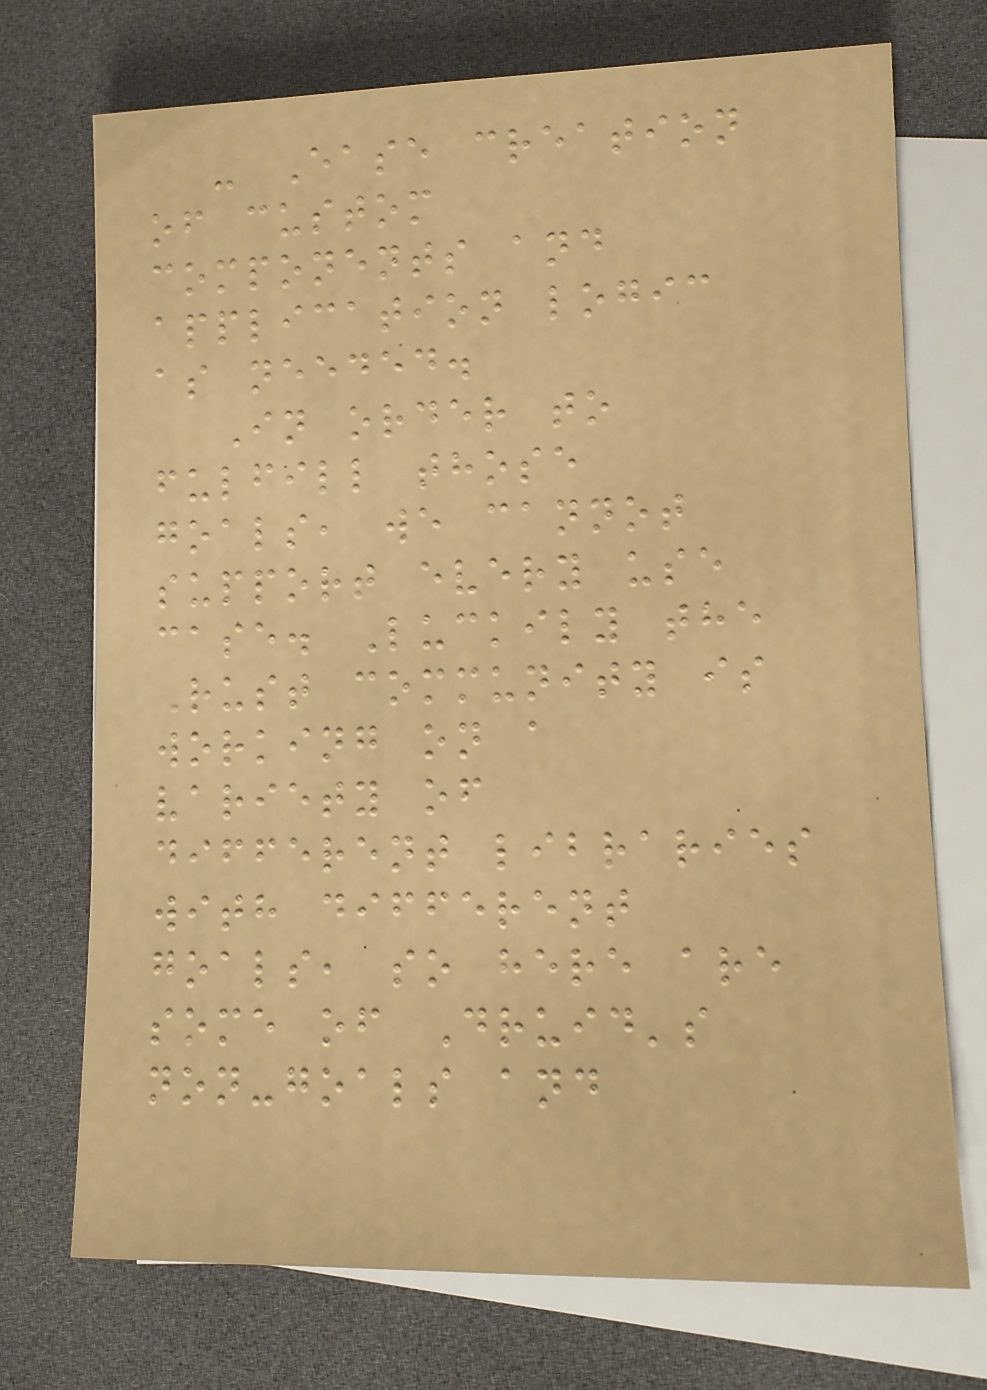- Ease creation
of custom
components and
application logic
as needed.
In order to
fulfill those
goals, we cannot
support every use
case. Luckily the
Rust community is
working on a
variety of
different libraries
with different
goals, so here are
some of Druid's
non-goals and
